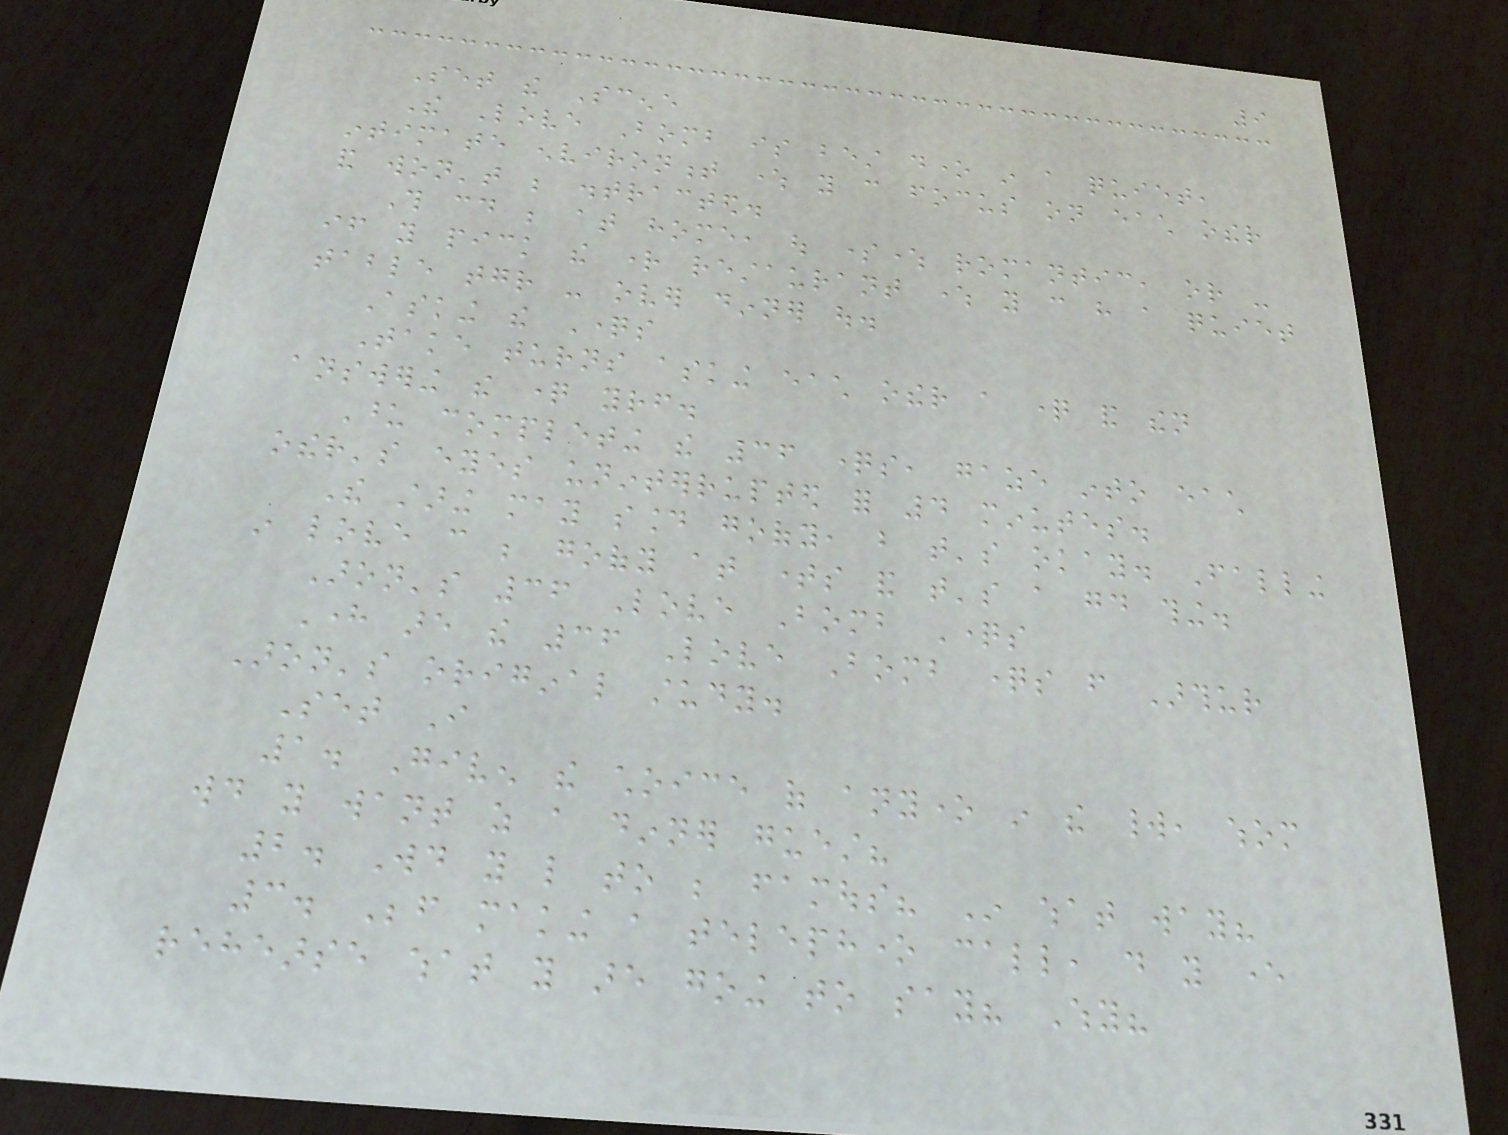9
Set the Scene
The Love Bomb is best done in a quiet,
intimate environment where you can focus on each other
and won't be distracted.
This could be at home, out somewhere romantic, or -
if you pick the right restaurant where you can have a quiet
table together - over dinner out.
Asking the Questions
Take turns asking each other a question and then
answering the question yourself.
Upon completing the 36 questions, gaze into each
other's eyes uninterrupted for 4 minutes.
The staring may sound goofy, but that's okay. Falling
in love can be goofy at times and that's a good thing.
Aron's 36 Love Bomb Questions
Here are the 36 Love Bomb questions from Arthur
Aron's original study.
Set I
1. Given the choice of anyone in the world, whom
would you want as a dinner guest?
2. Would you like to be famous? In what way?
3. Before making a telephone call, do you ever
rehearse what you are going to say? Why?
